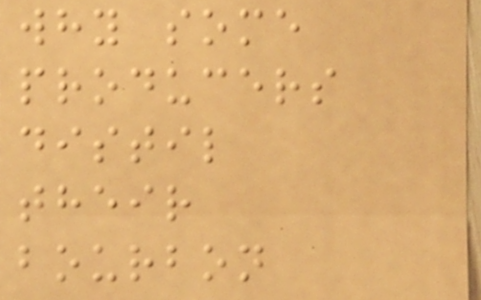why some
producers
distil
their
bourbon
